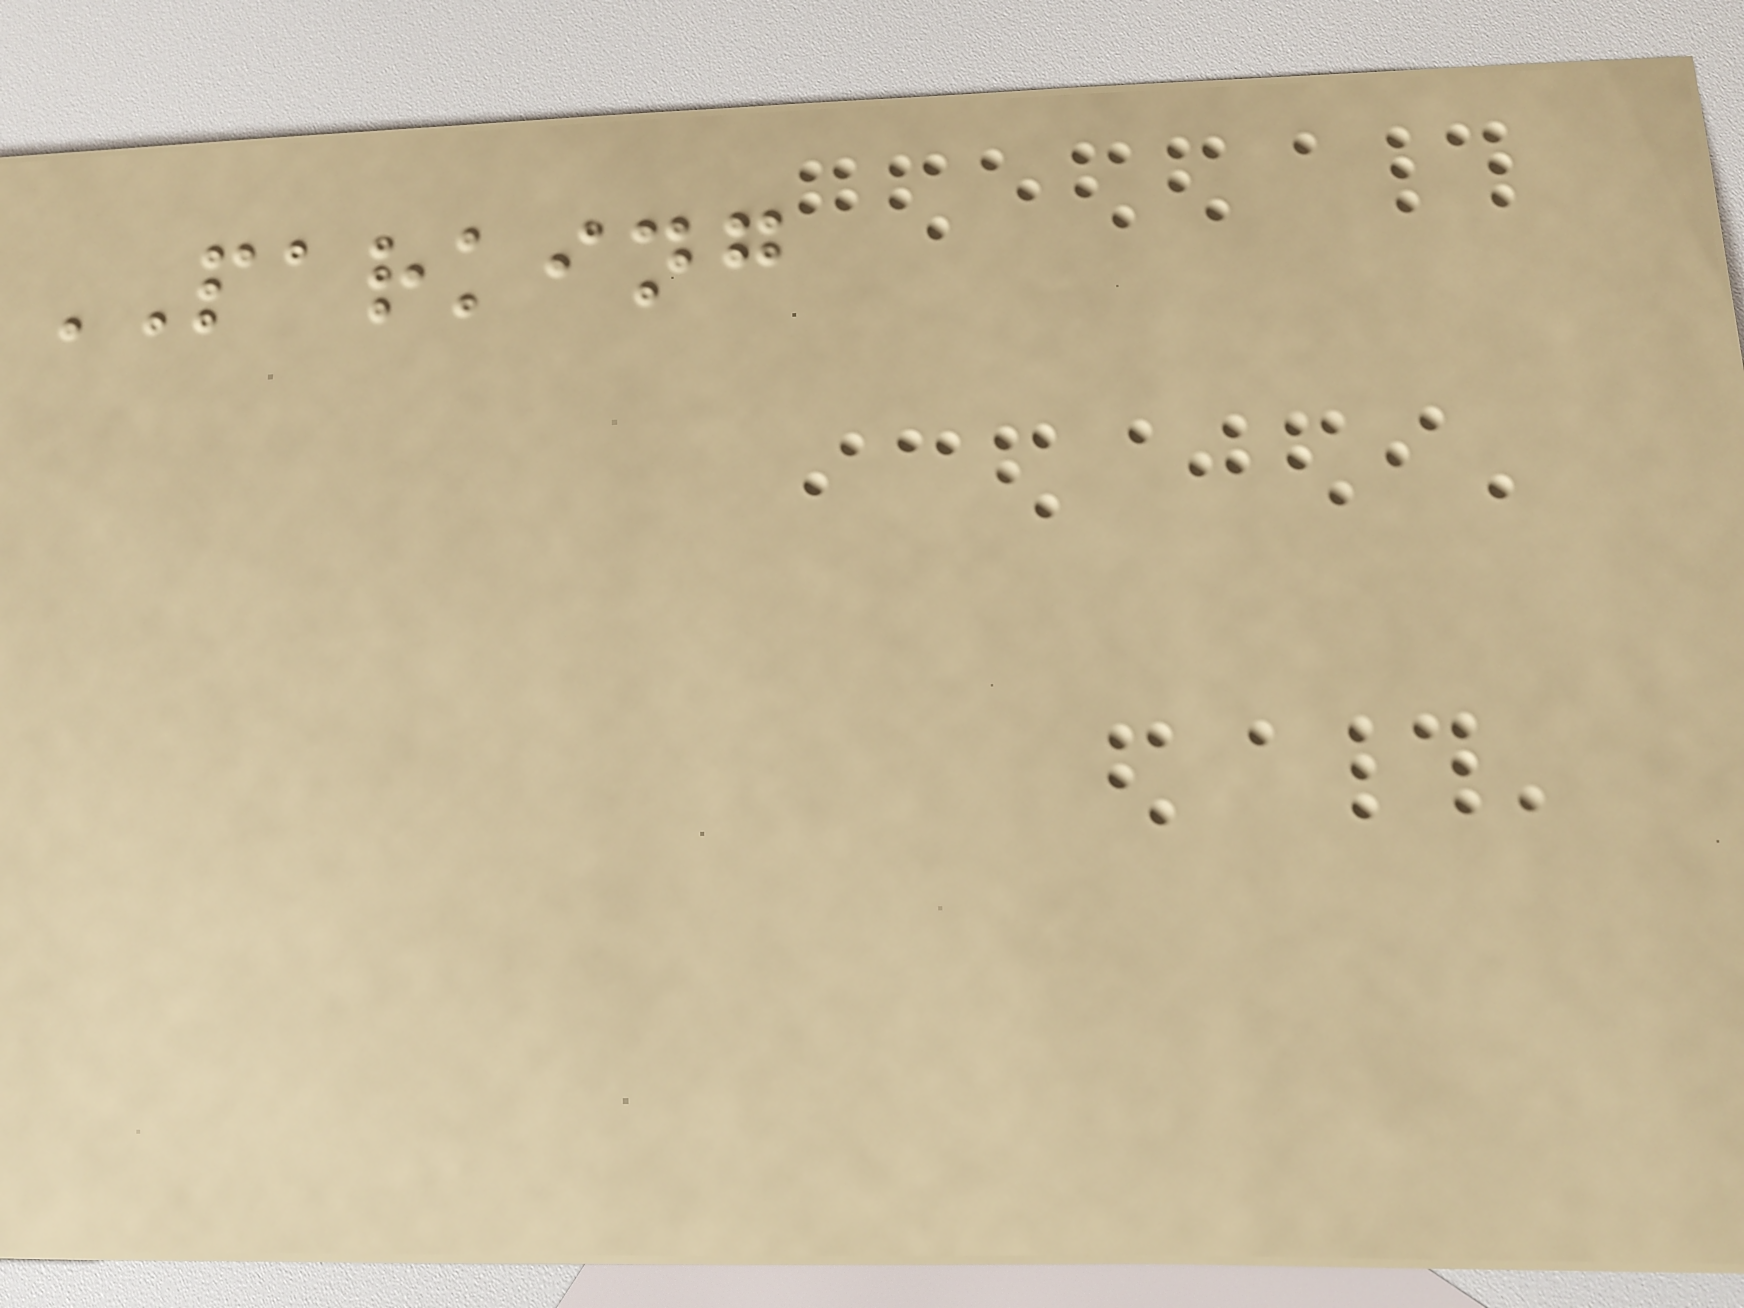PARKING
